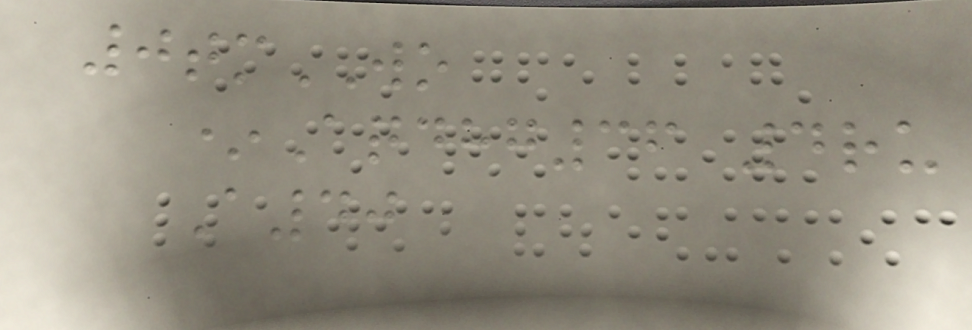0tmWO
*Aqdhg36 4ru
A40
